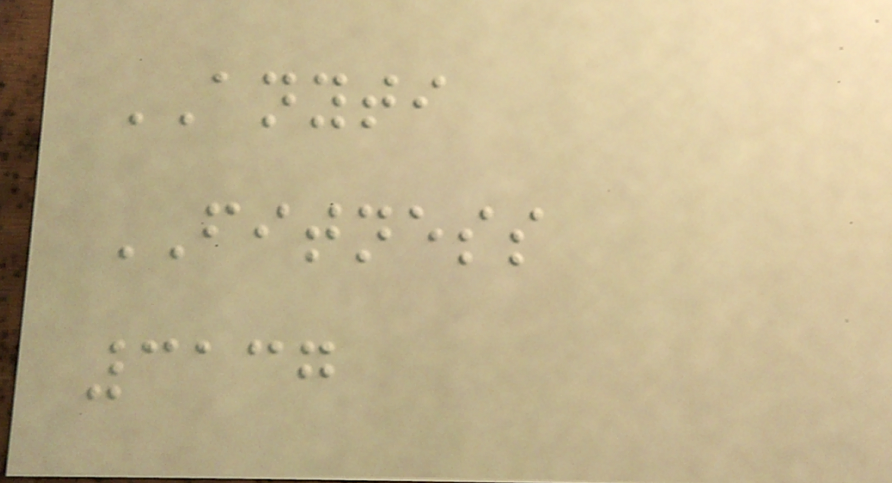ANYTI
FITNESS
3137
